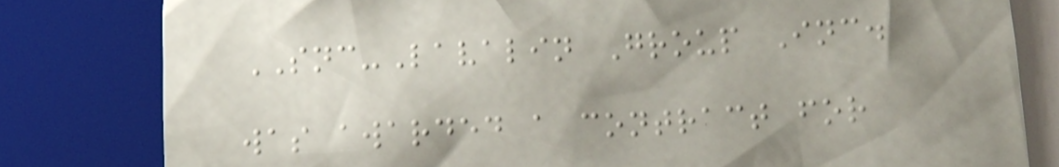SNC-Lavalin Group Inc.
was awarded a contract for
